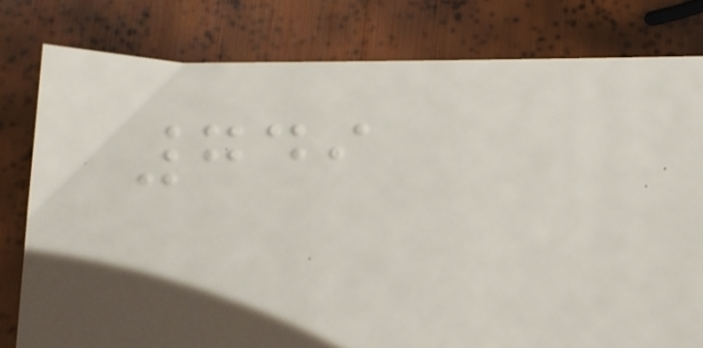749
